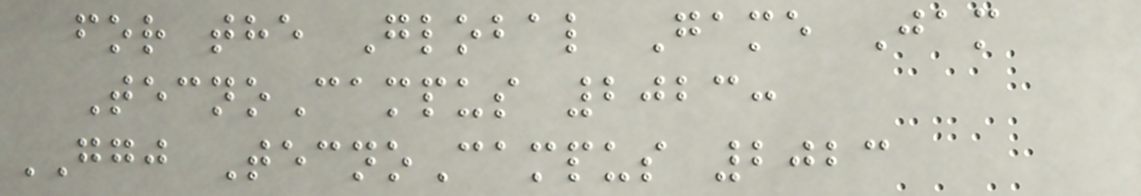for the Global Game Jam
TecnoCampus 2023:
GGJ TecnoCampus 2023
